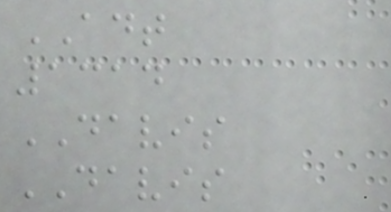ADT
1314
DAVIS
DAVIS
